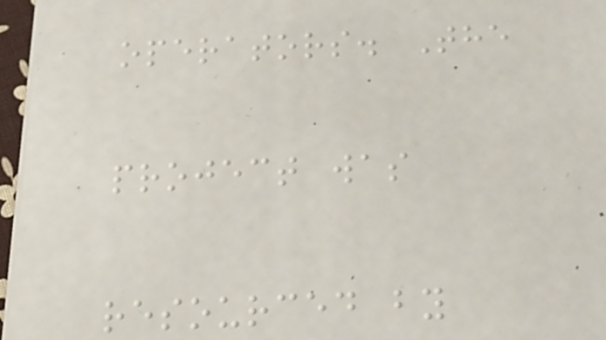operators. The
project was
resourced by
